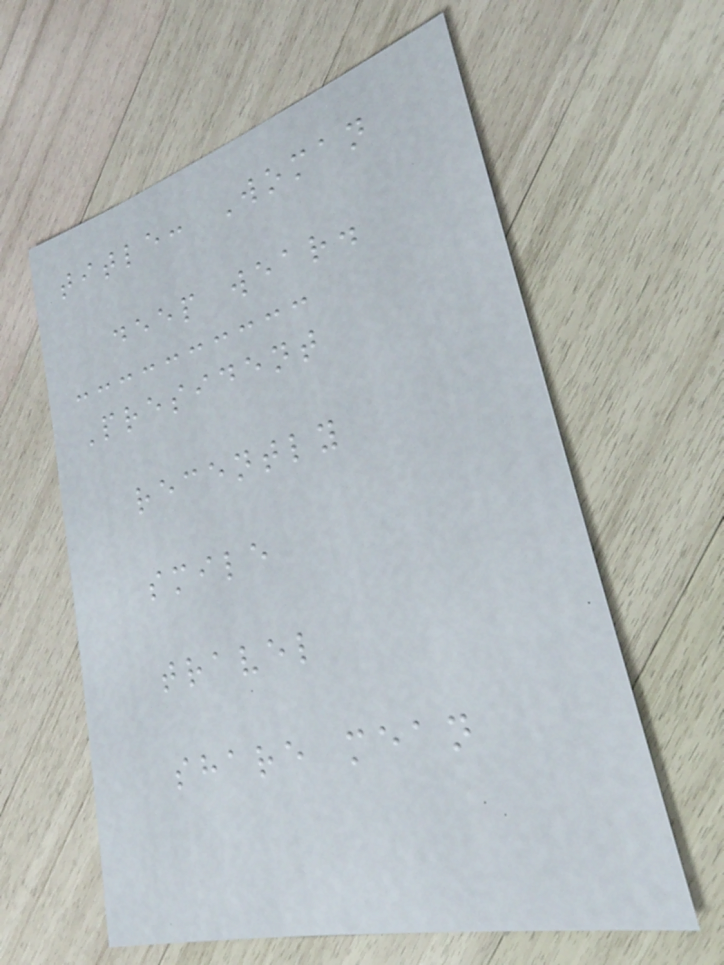title: Woman
deep wear.
President
recently
smile
travel
share mean
